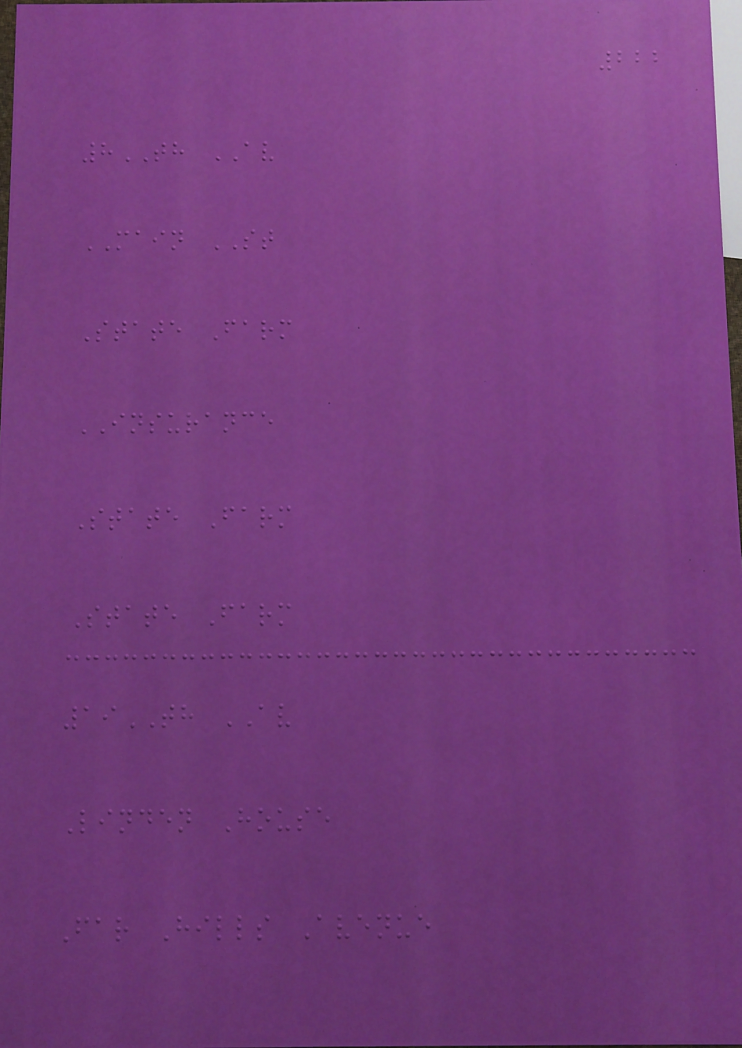222
8TH AV
MAIN ST
State Farm
INSURANCE
State Farm
State Farm
19TH AV
Linden House
Far Hills Avenue
